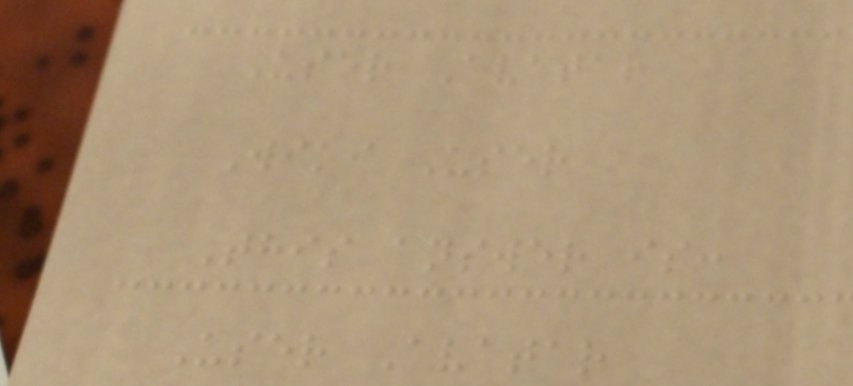User Avatar
Wiki User
This answer is:
User Avatar
